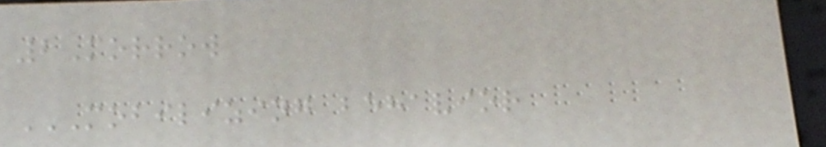2Morrow
MOBILIZING BEHAVIOR
